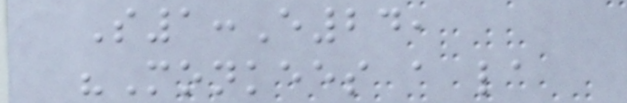S1:E24,
"Monkees a la
